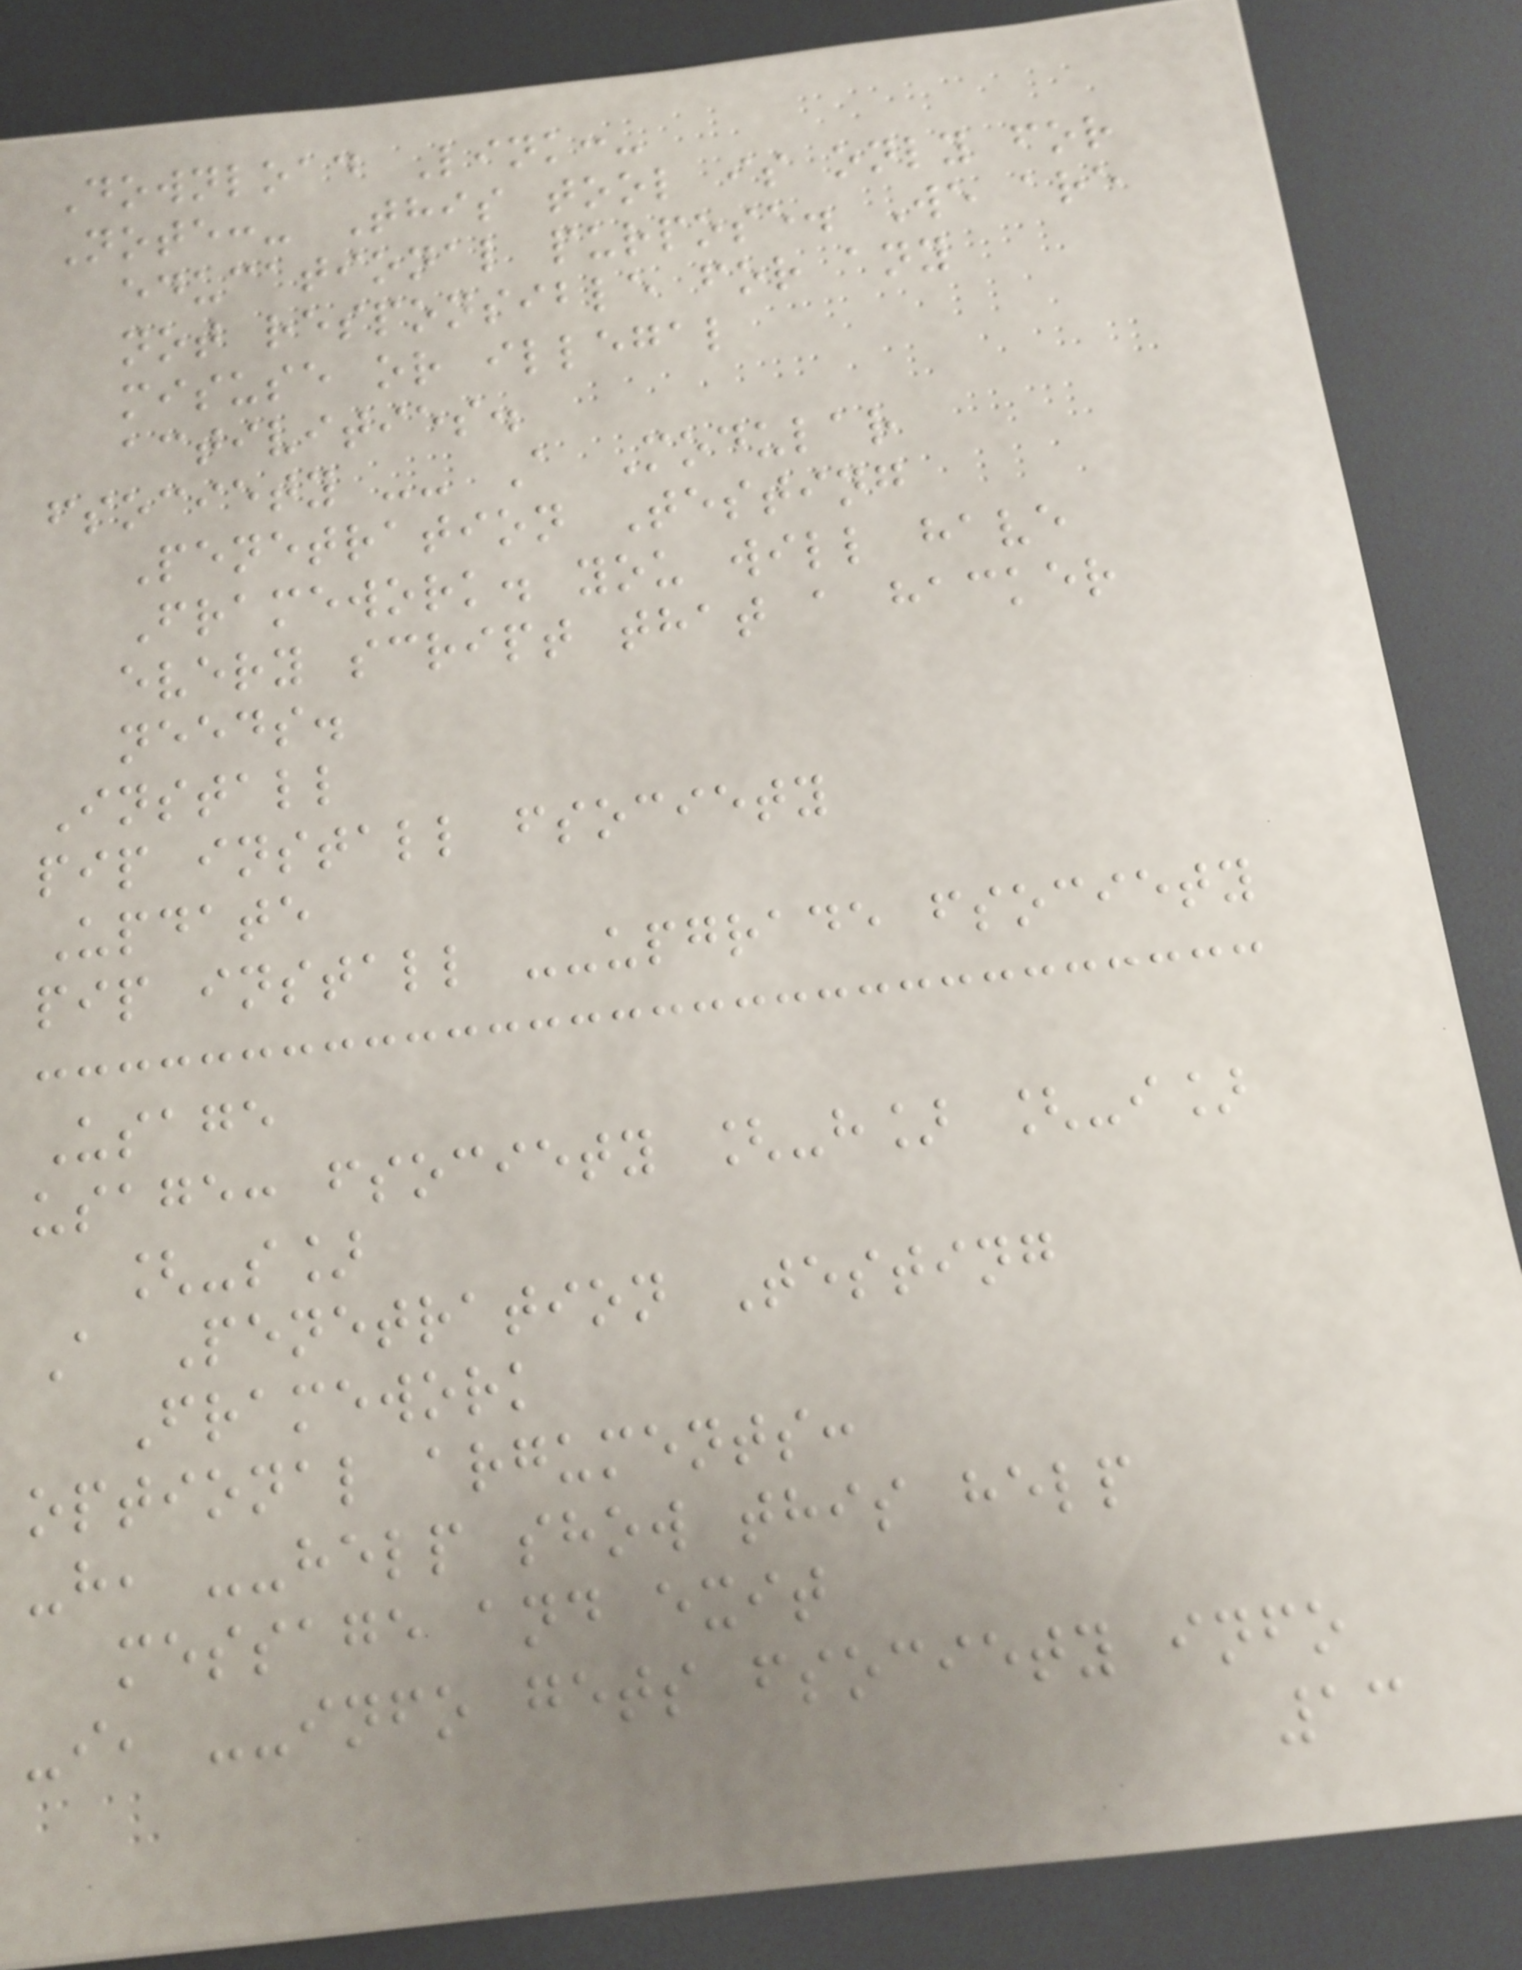Download Link:-
Note:- This tool is only for
educational purpose. We are
not responsible for any
misuse or illegal
activities.
fsociety -- A Modular
Penetration Testing
Framework. you will have
every script that a hacker
needs.
Install
pip install fsociety
Update
pip install --upgrade fsociety
Usage
usage: fsociety [-h] [-i]
[-s]
A Penetration Testing
Framework
optional arguments:
-h, --help show this help
message and exit
-i, --info gets fsociety info
13
